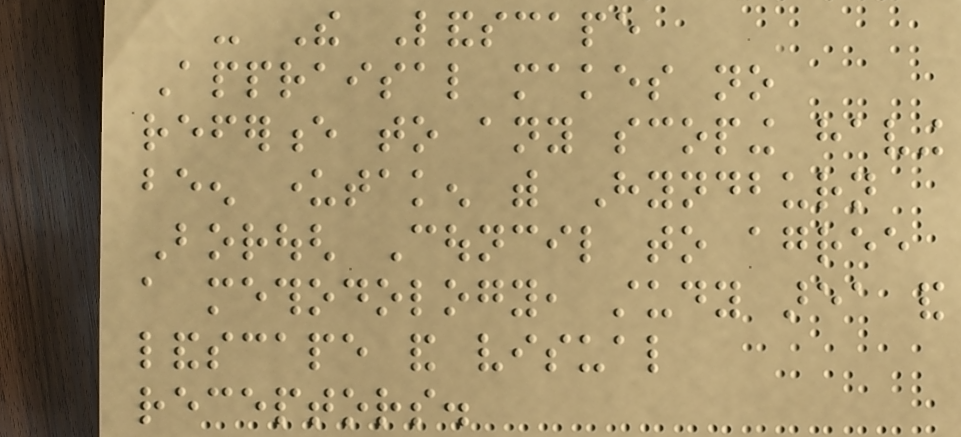- The Landscape
Appraisal makes no
reference to any scoping having
been undertaken with Hyndburn
Borough Council to agree
a methodology, study area and
landscape and visual
receptors.
